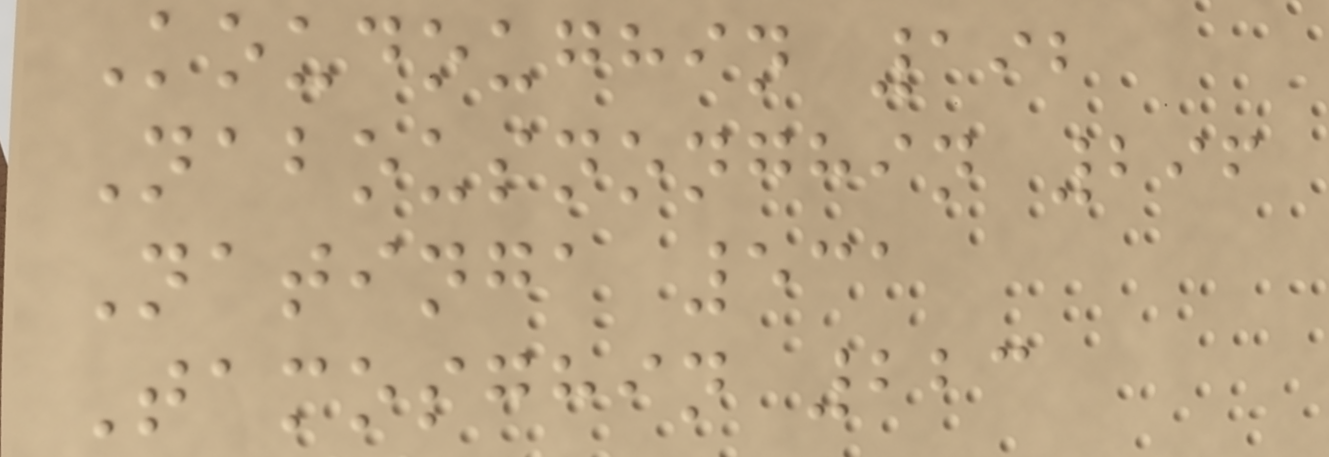Koudoughin 192
Nabousnonghin 296
Natinga 531
Tamosghin 223
